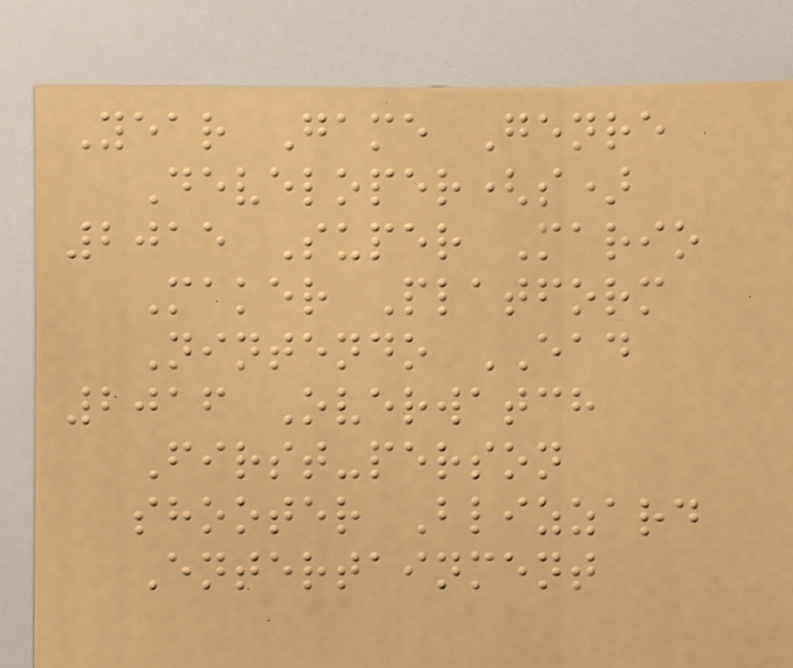Year Game Genre
Developer(s)
2015 Super Mario
Maker Platform
Nintendo EAD
2016 Overwatch
First-person
shooter Blizzard
Entertainment
